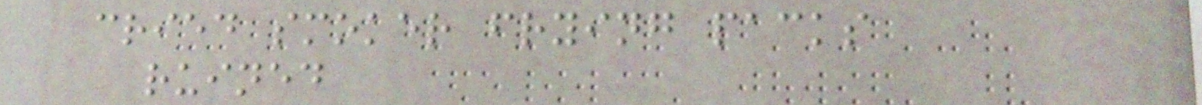cried smoker frying packs
ruined
